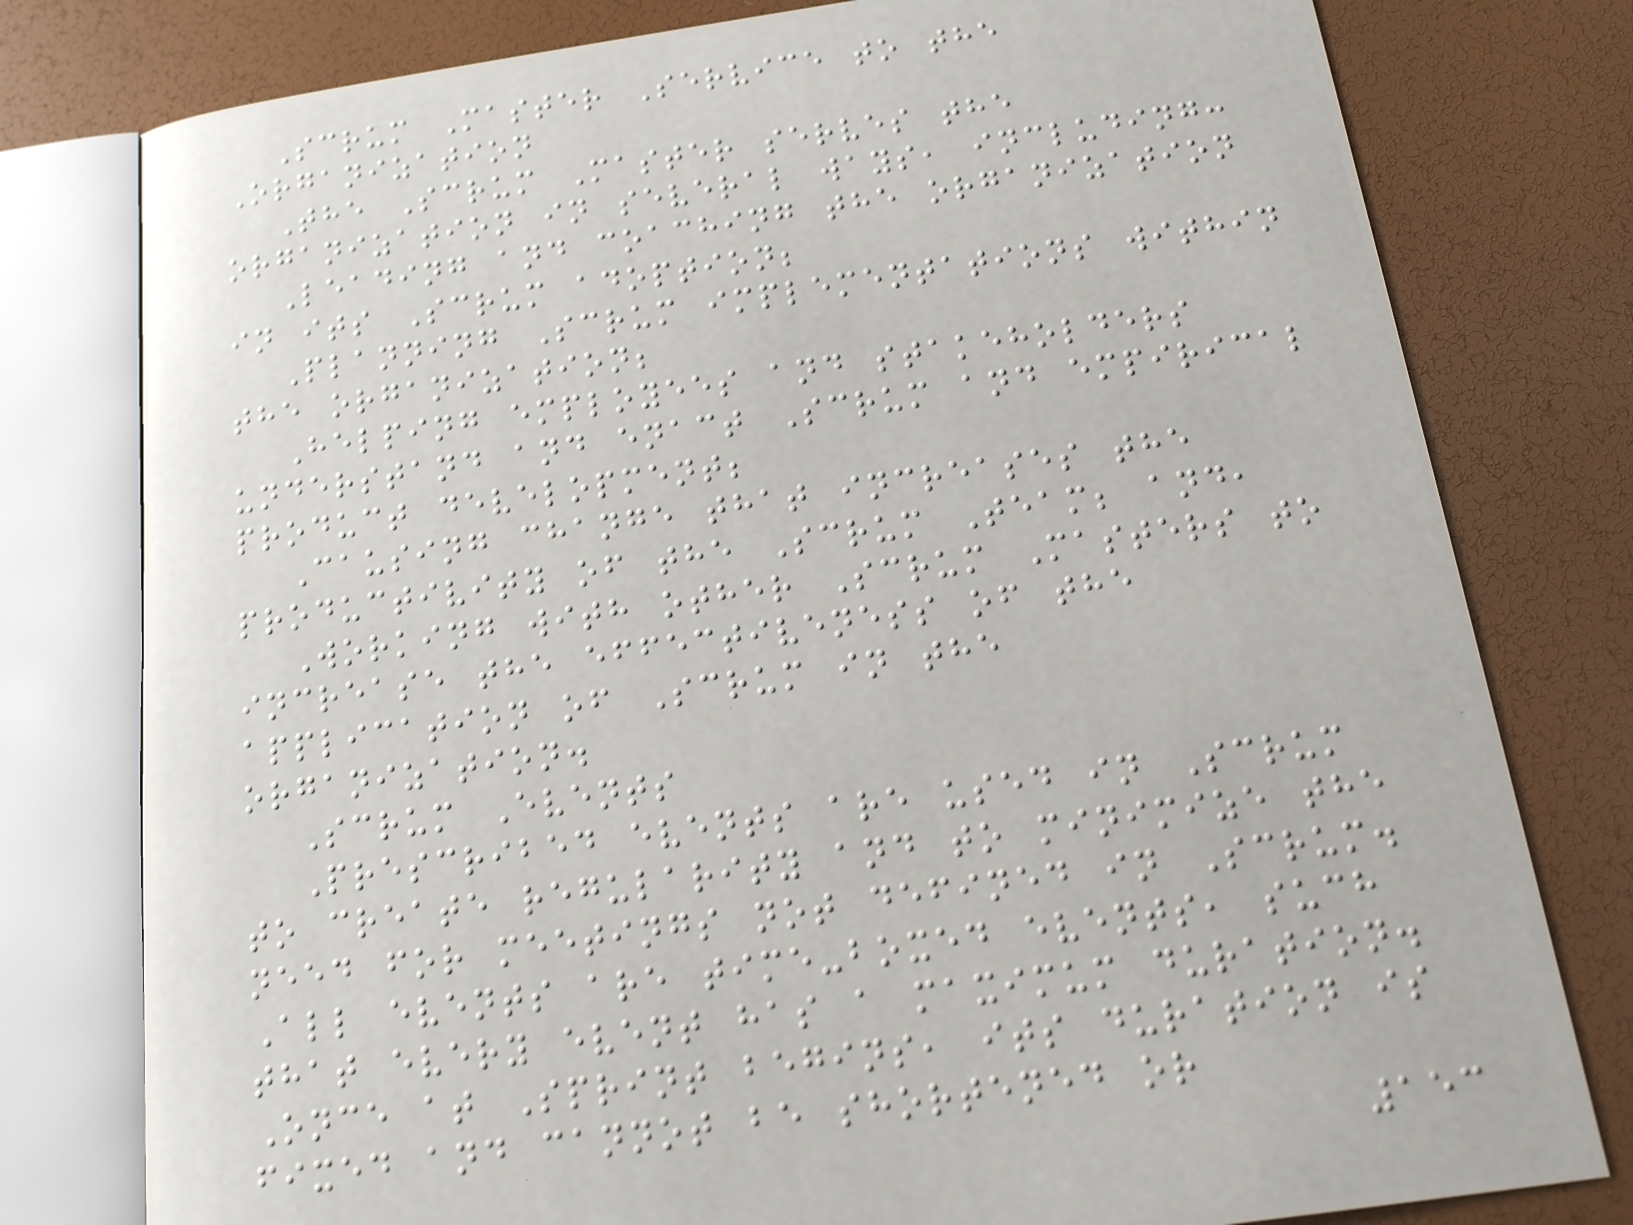Scrum Master Service to the
Organization
The Scrum Master serves the
organization in several ways, including:
Leading and coaching the organization
in its Scrum adoption;
Planning Scrum implementations within
the organization;
Helping employees and stakeholders
understand and enact Scrum and empirical
product development;
Causing change that increases the
productivity of the Scrum Team; and,
Working with other Scrum Masters to
increase the effectiveness of the
application of Scrum in the
organization.
Scrum Events
Prescribed events are used in Scrum
to create regularity and to minimize the
need for meetings not defined in Scrum.
All events are time-boxed events, such
that every event has a maximum duration.
Once at Sprint begins, its duration is
fixed and cannot be shortened or
153
